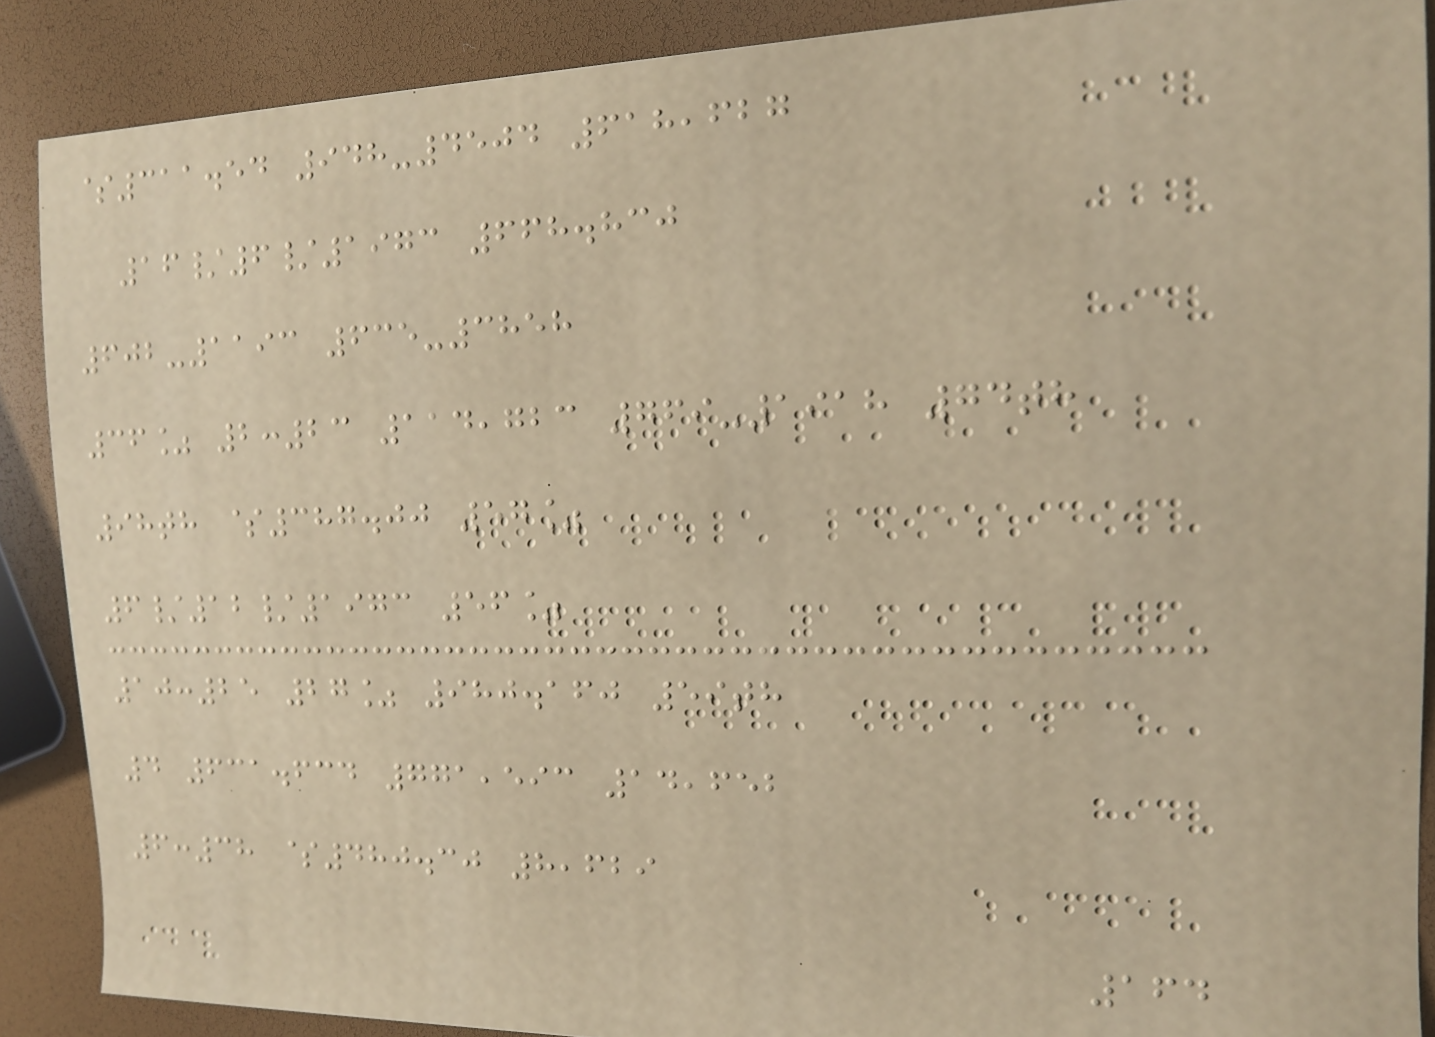$311.54 948-4504 618,627
16/6/1973 668.830
602-1193 635-3858
36% 2:23 114,723 769-1918 74th
98th $387.00 57%
6/12/1973 56%
10:25 27% 980.160 59th
4 631.634 771,593 14,652
6:38 $480.30 8,629
164
